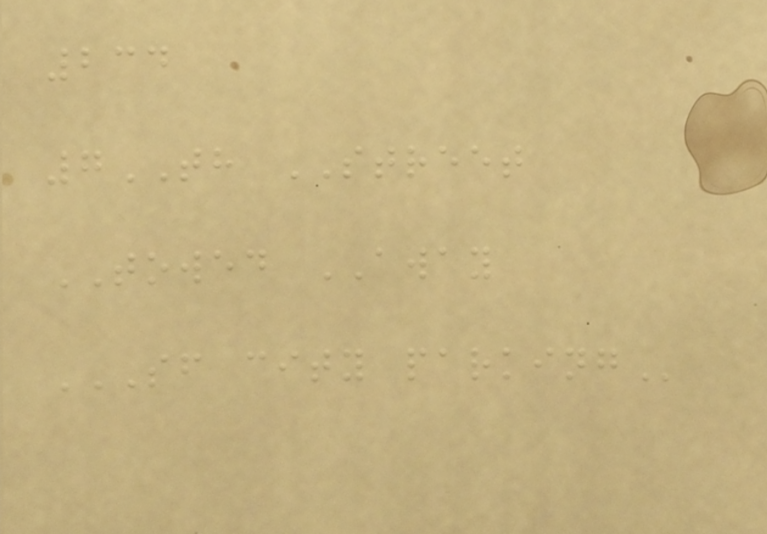234
7TH STREET
TOWED AWAY
SF CITY PARKING
